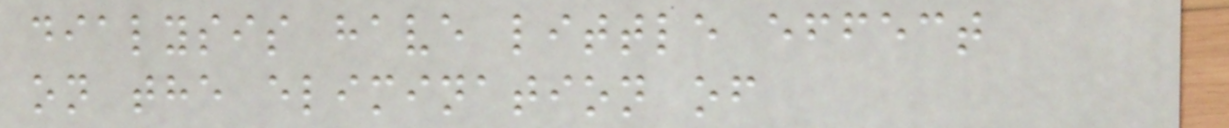dialysis have little effect
on the elimination of
